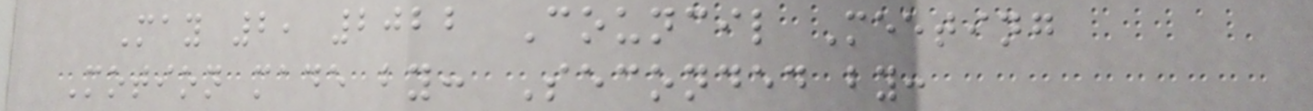May 2, 2022 Council Meeting
Motion made by: Seconded by:
